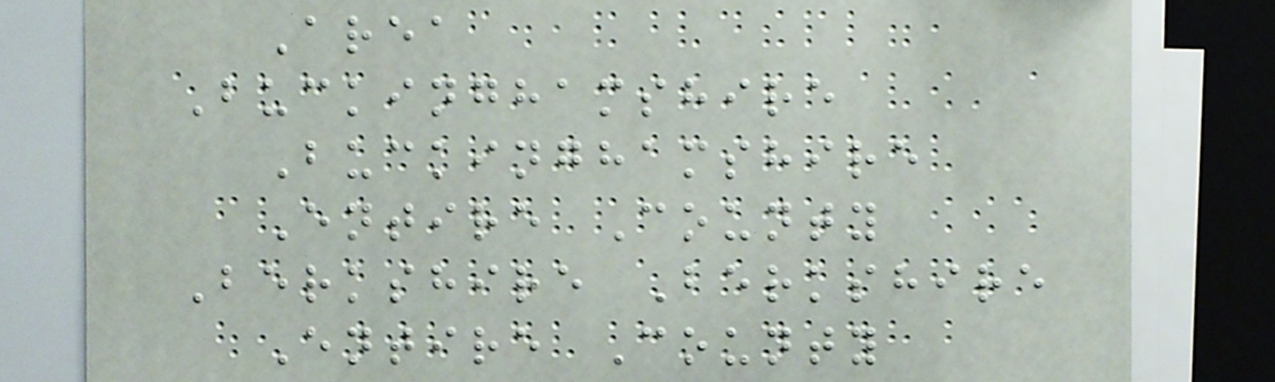Area
Buckinghamshire
Buckinghamshire
Entire County
Berkshire Berkshire
Entire County
